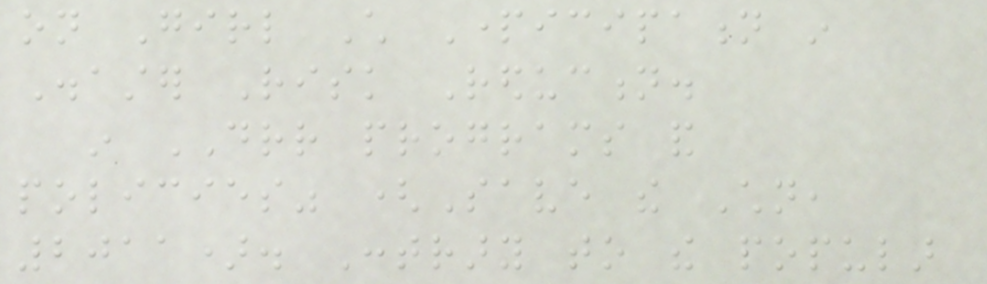on Girl Child Participation in
Disaster Risk Reduction.
in DRR programs and
policies" (Save the Children,
2011). Contrary to the popular
